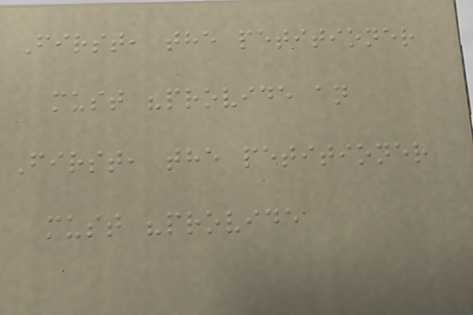First, the petitioner
must "provide an
First, the petitioner
must "provide
